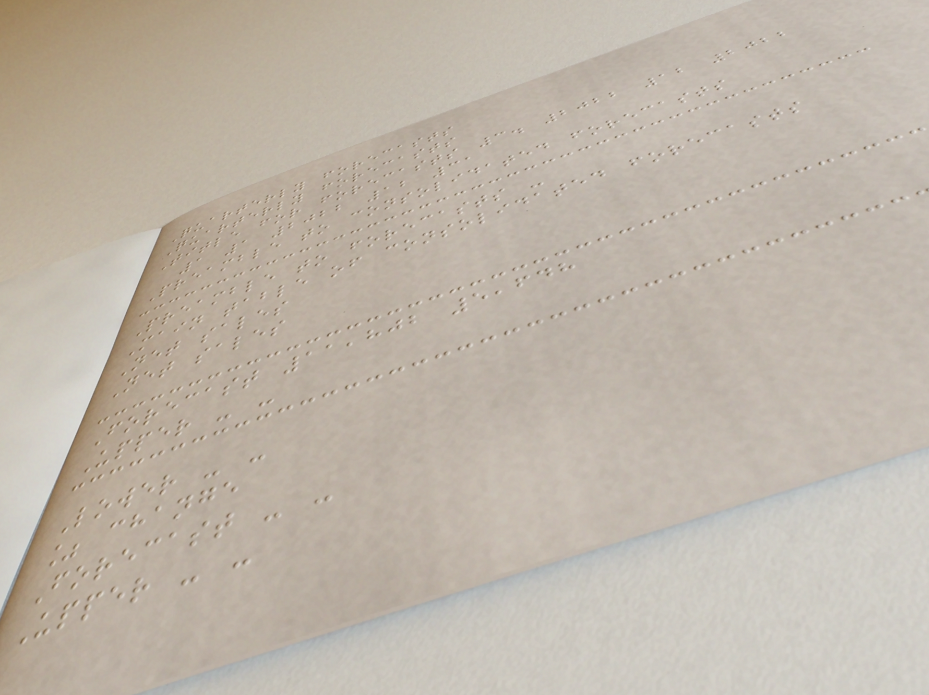Quarterly forecasts
Quarterly forecasts
Title for forecasts 3. 2022 12 2022
1 1 2022 12 31
Preamble to consolidated forecasts
Preamble to forecasts -
Main table of consolidated forecasts
Net sales
Net sales
Forecast 11,802 5,648
Upper - -
Lower - -
% change
Forecast - -
Upper - -
